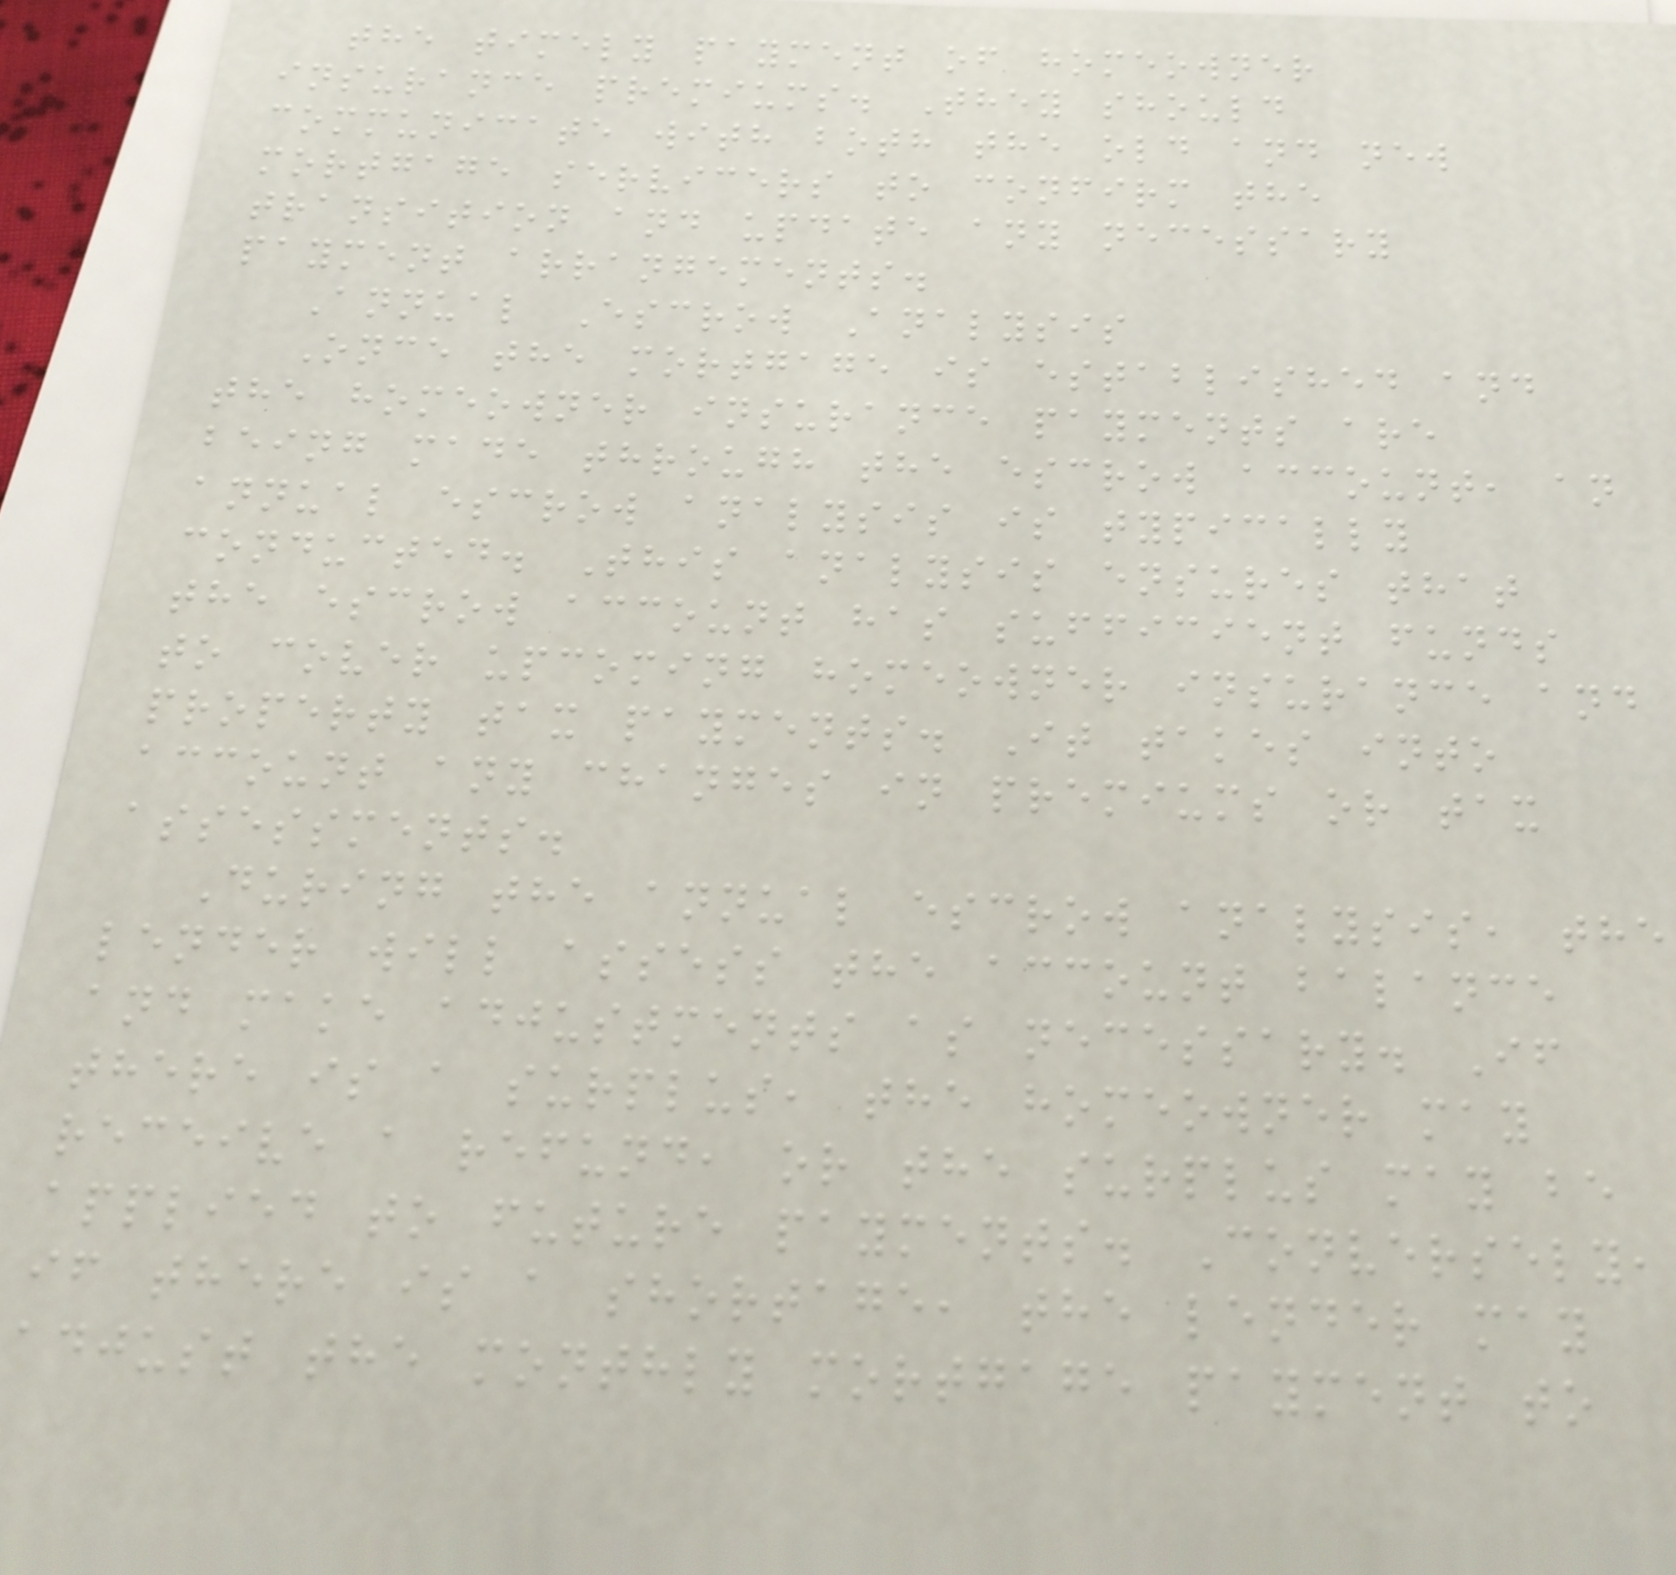the timely payment of homeowner
insurance premiums. They should
communicate with both the old and new
mortgage servicers to confirm the
transition and update any necessary
payment arrangements.
Annual Escrow Analysis
Once the mortgage is established and
the homeowner insurance payments are
being made through the escrow account, an
annual escrow analysis is typically
conducted. This analysis ensures that
the escrow account has sufficient funds
to cover upcoming homeowner insurance and
property tax payments. It takes into
account any changes in premiums or tax
assessments.
During the annual escrow analysis, the
lender will assess the account balance
and make adjustments as necessary. If
there is a surplus, the homeowner may
receive a refund, or the surplus may be
applied to future payments. Conversely,
if there is a shortage, the lender may
adjust the monthly mortgage payment to
